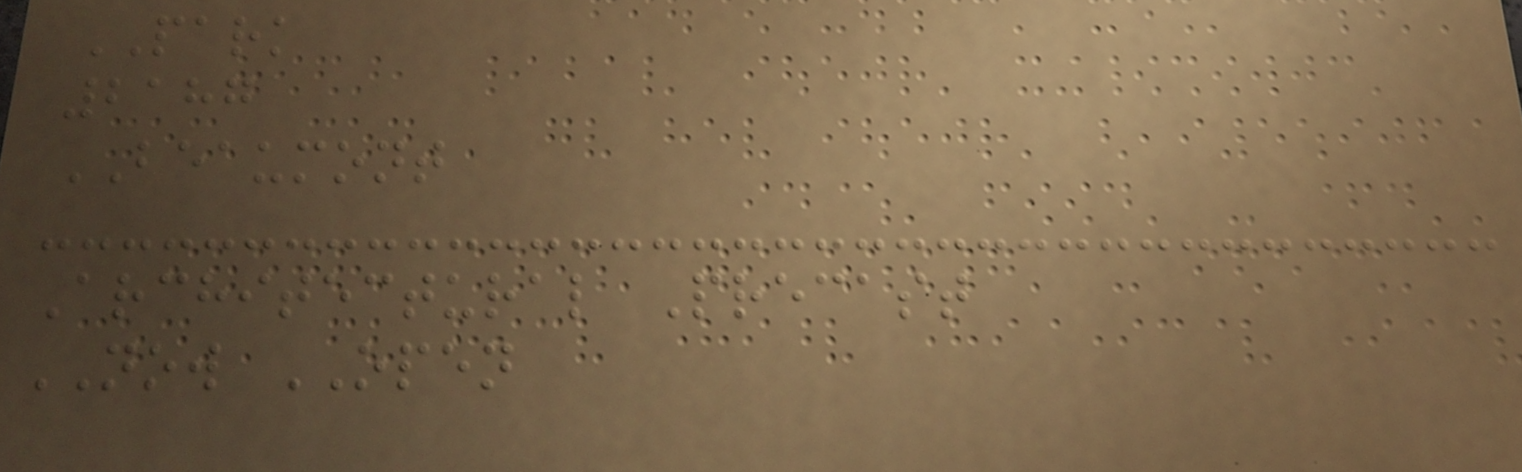PARK
2187
BEAUMONT
Architectural Precast
NOW OPEN
